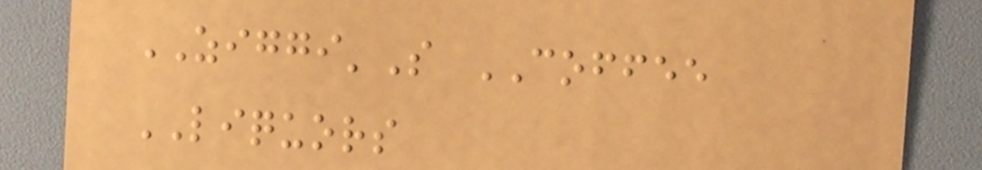ZIGGI'S COFFEE
LIQUORS
